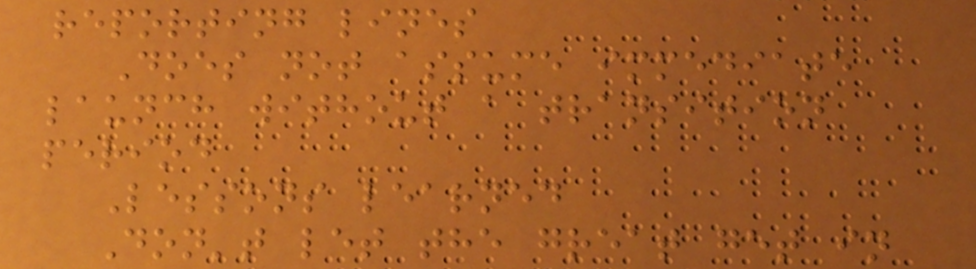reporting lines
Does not assume immediate
launch without a transition
period
Lessons learned
Don't let the great get in
